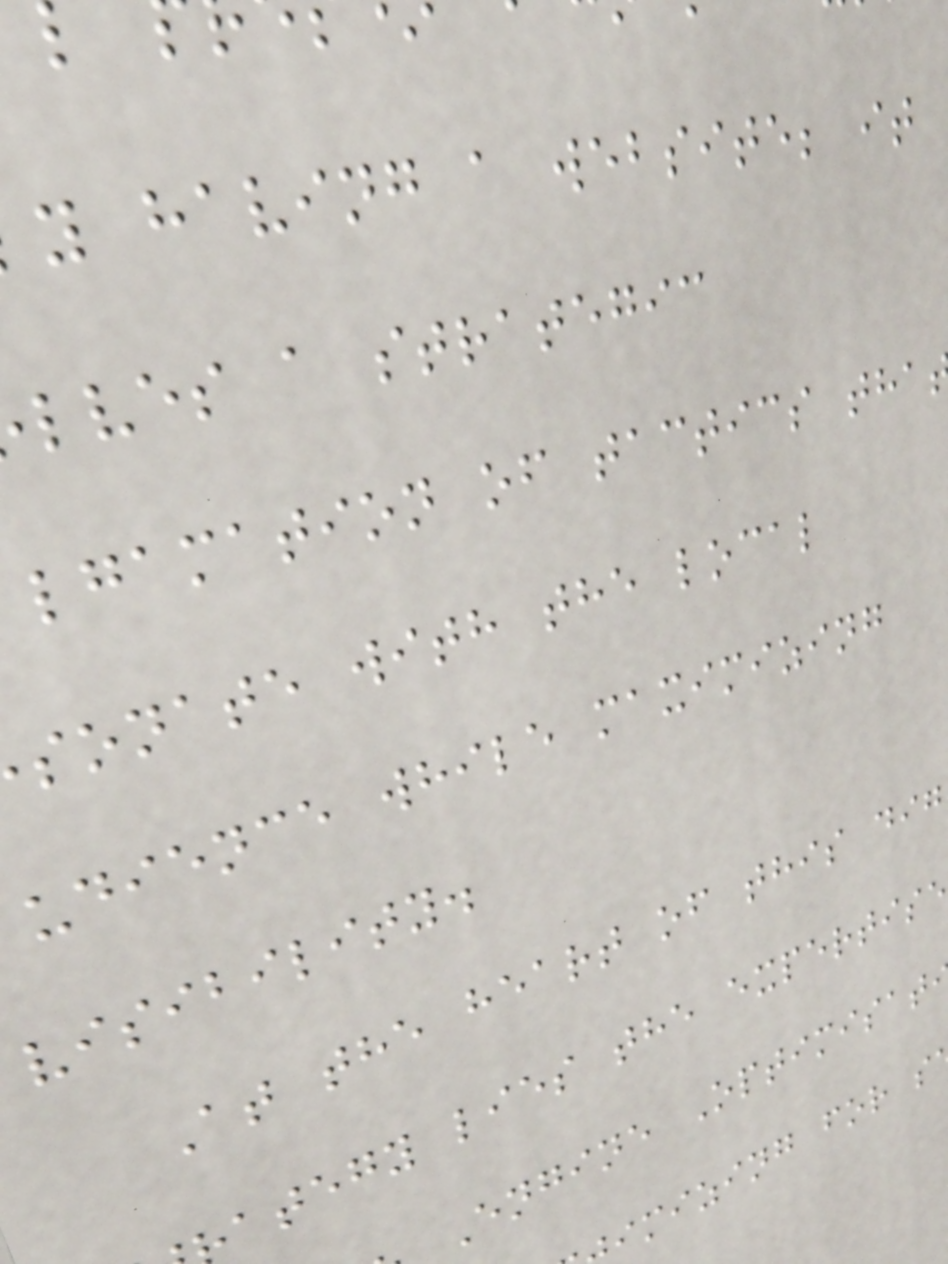y having a website; it
lves a strategic
lgamation of tactics tha
sonate with the local
udience while maximizing
visibility.
At the heart of this dig
ategy lies the expertise
Engine Optimisat
imizing for s
